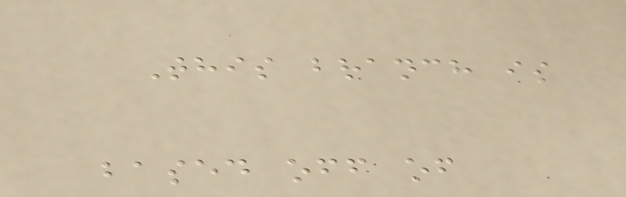This branch is
based off of
